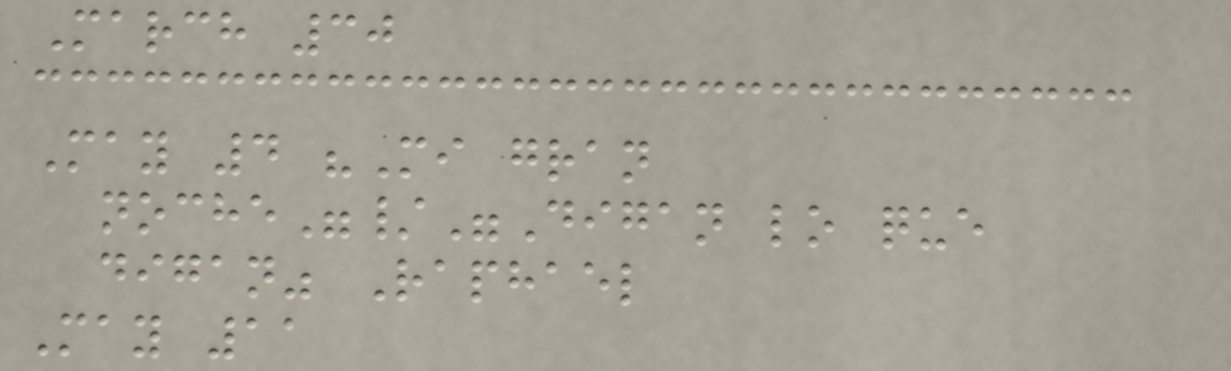March 30
May 4 "Mi gran
noche"/"Digan lo que
digan" Raphael
May 11
